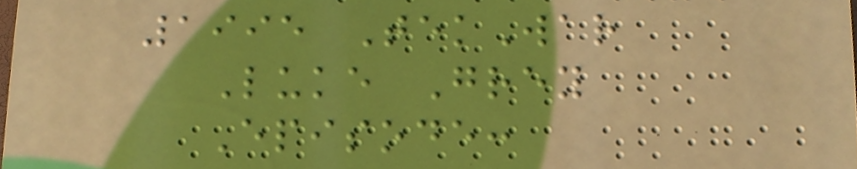1995 TekWar
Luke Grey
Episode:
